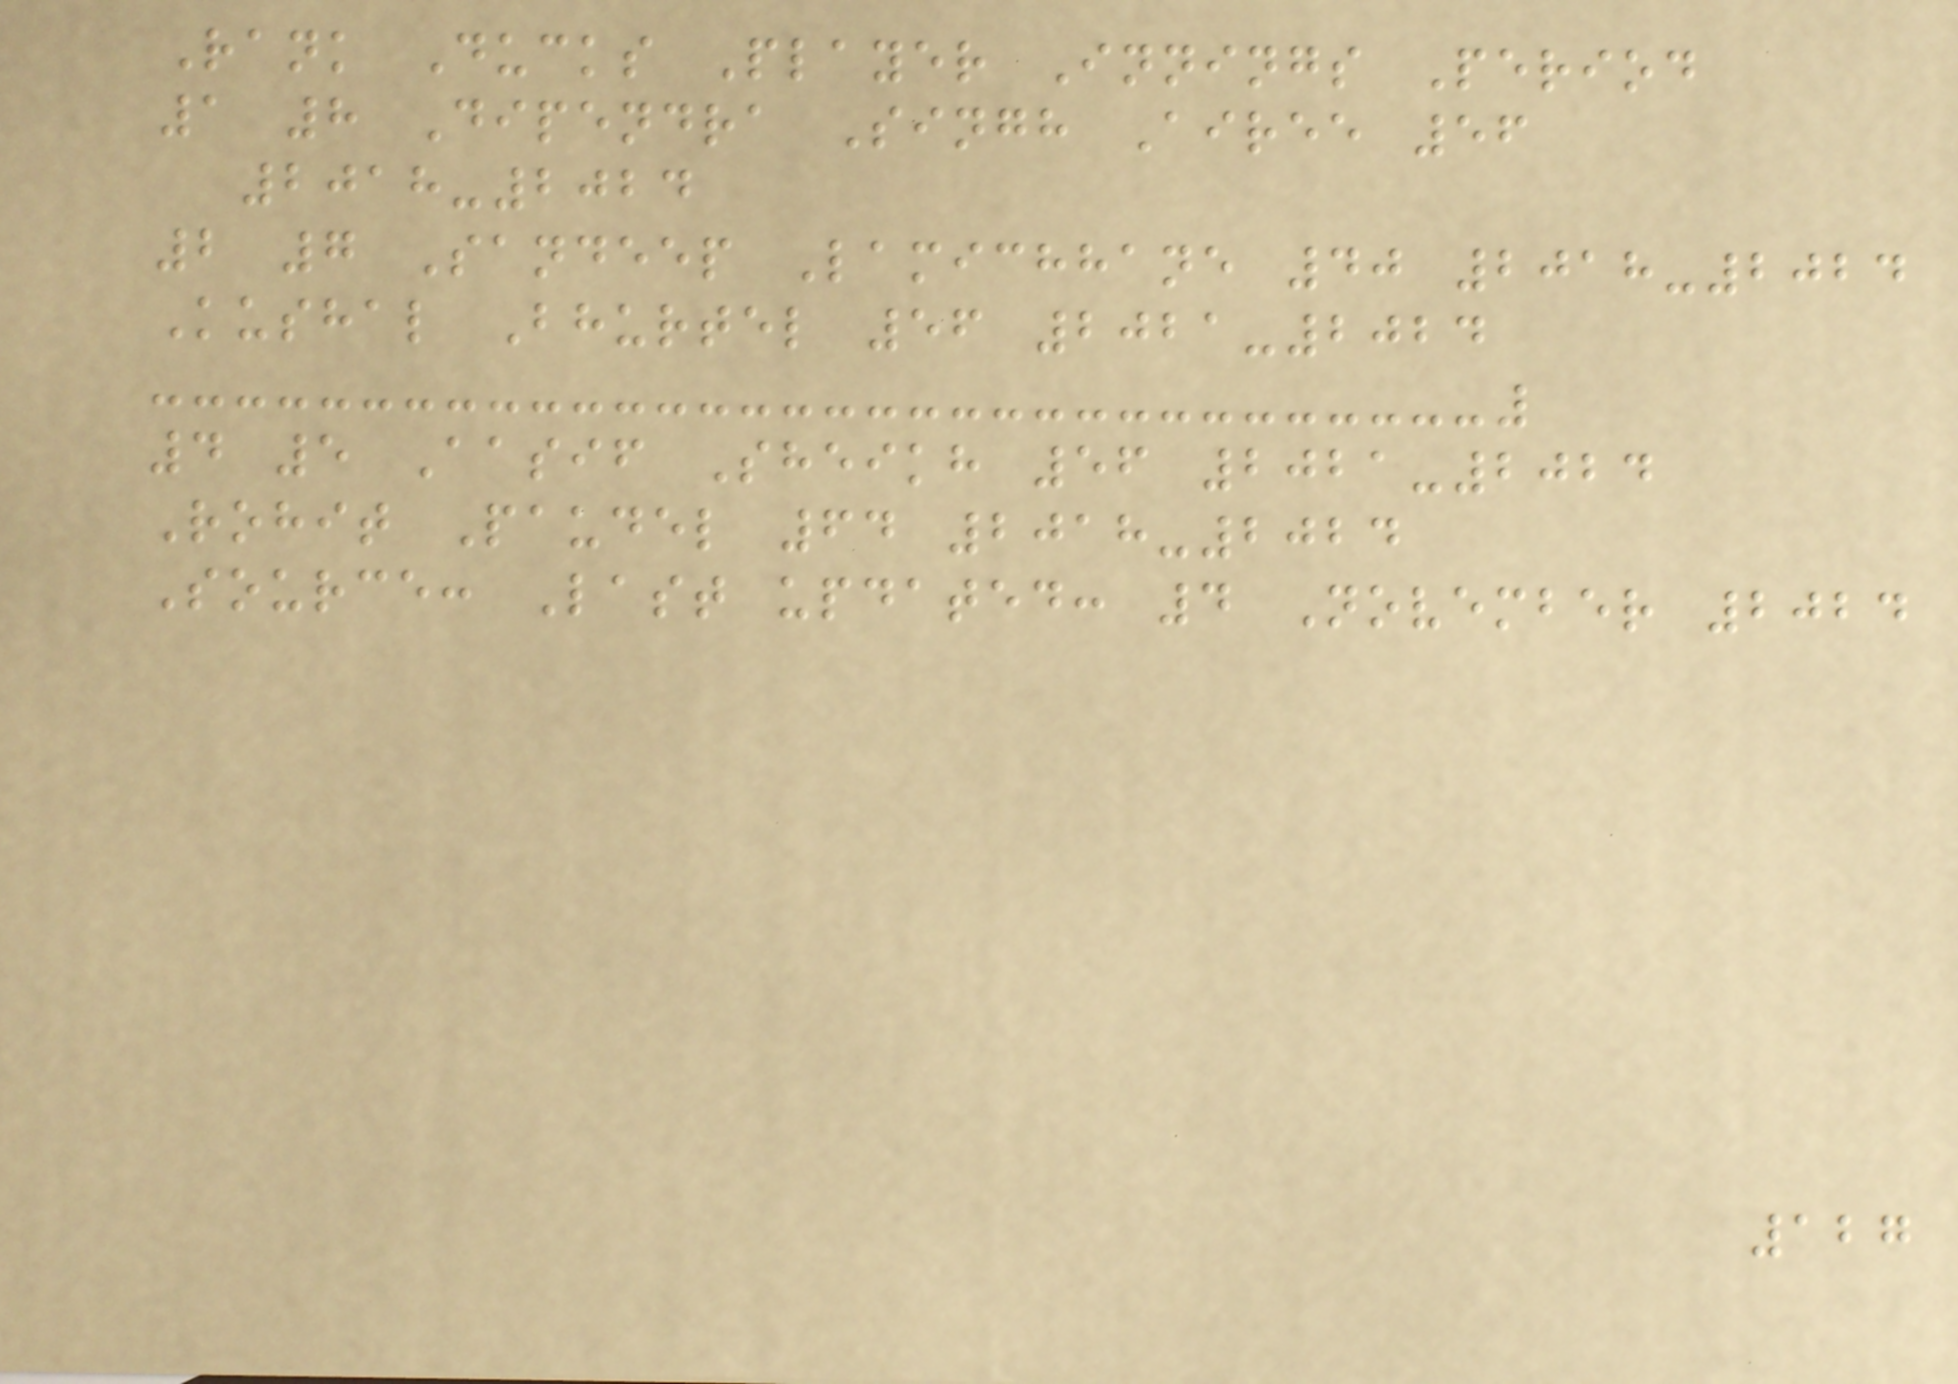Rank Ducks Player Innings Period
1 8 Dipendra Singh Airee 56
2018-2024
2 7 Sandeep Lamichhane 40 2018-2024
Kushal Bhurtel 56 2021-2024
4 5 Aasif Sheikh 56 2021-2024
Rohit Paudel 64 2018-2024
Source: Last updated: 4 November 2024
127
